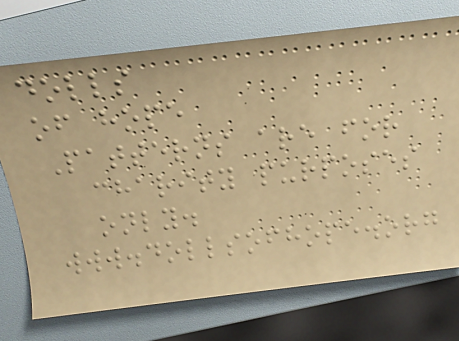dolls
of hope
Patterns are for
charity purposes
only.
www.dollsofhope.org
